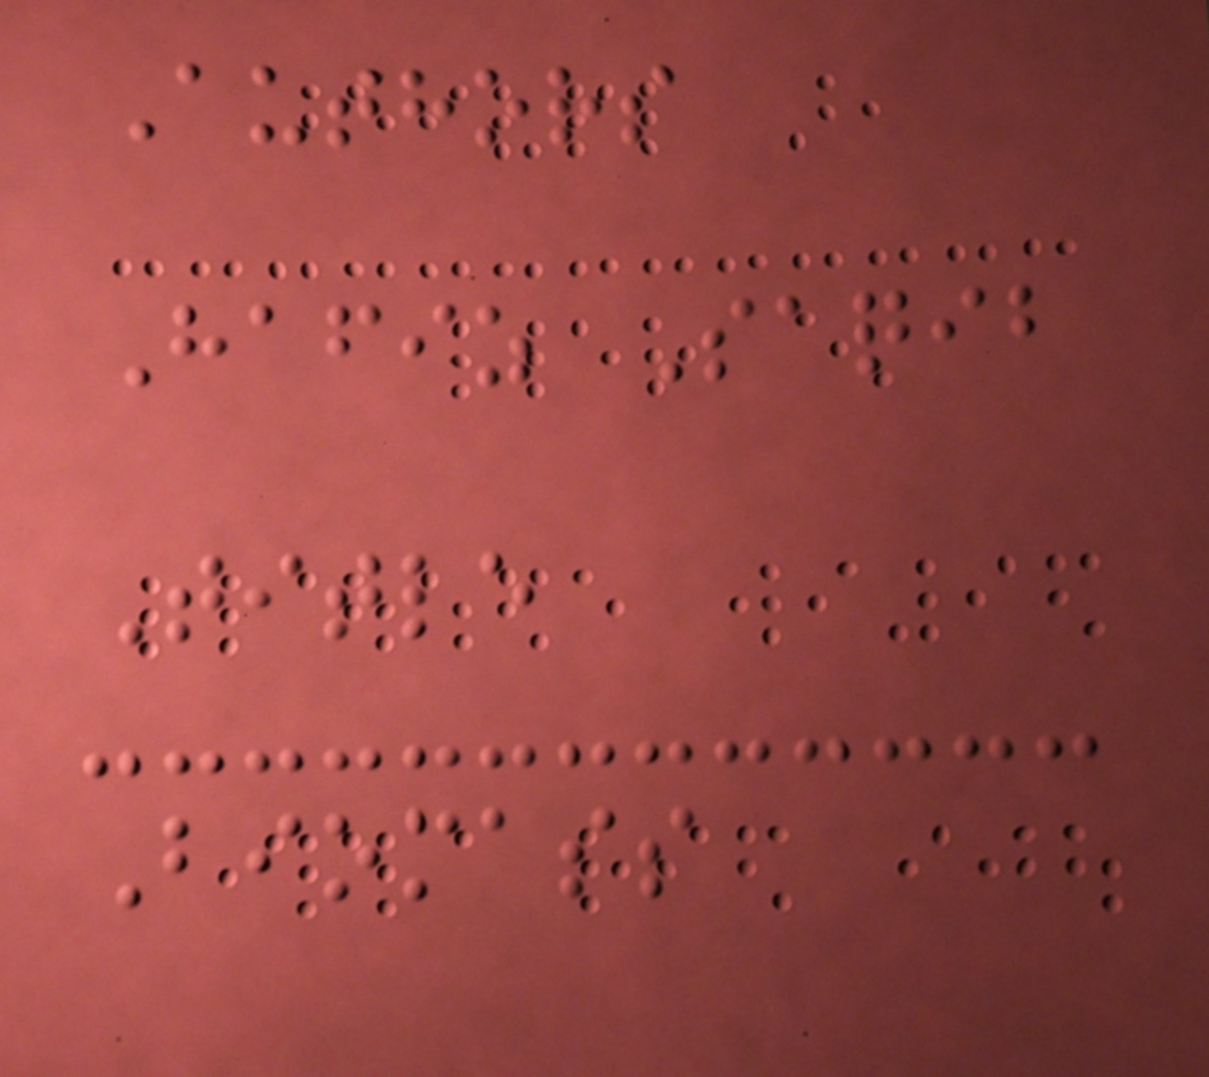Authors
Hafiz Saqib
Title
Biomass
